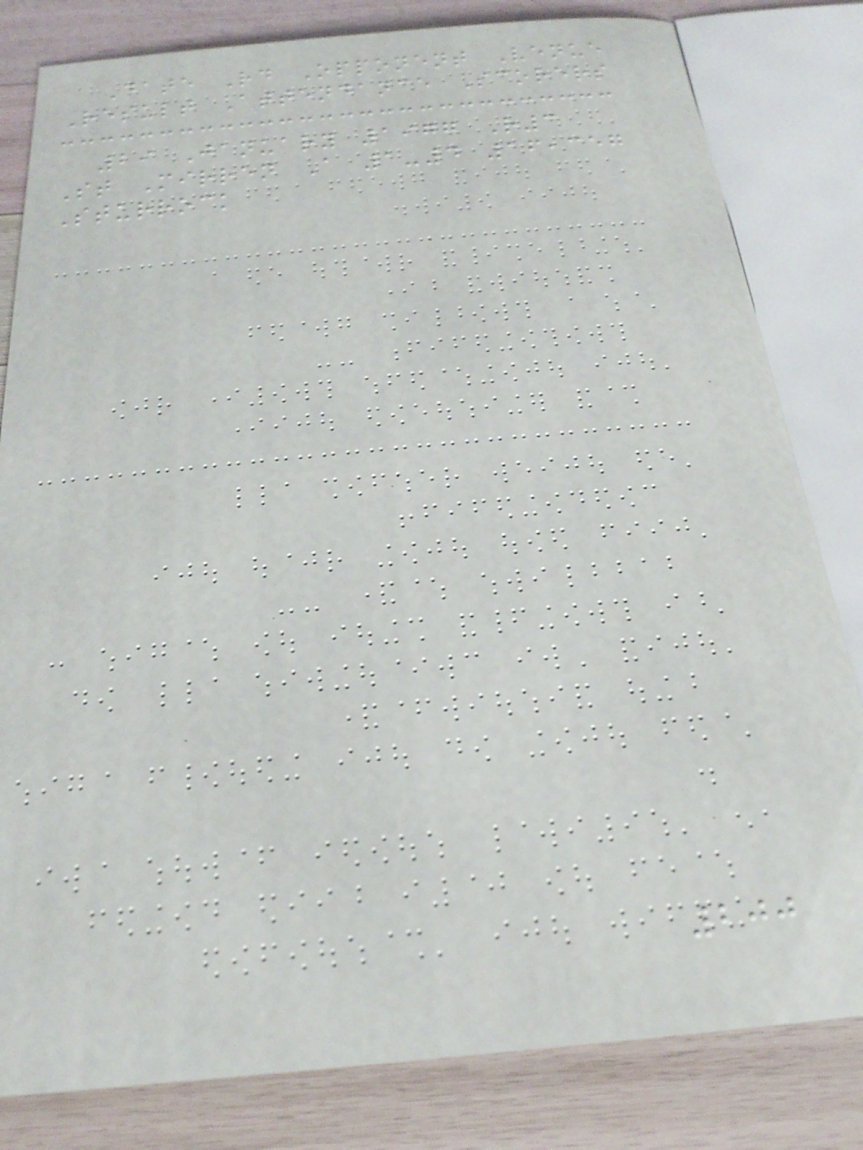Date Rd Opponent Venue
Result Attendance Scorers
29 January 1977 R3
St Mirren A 1-4 16,357
Sturrock
200
